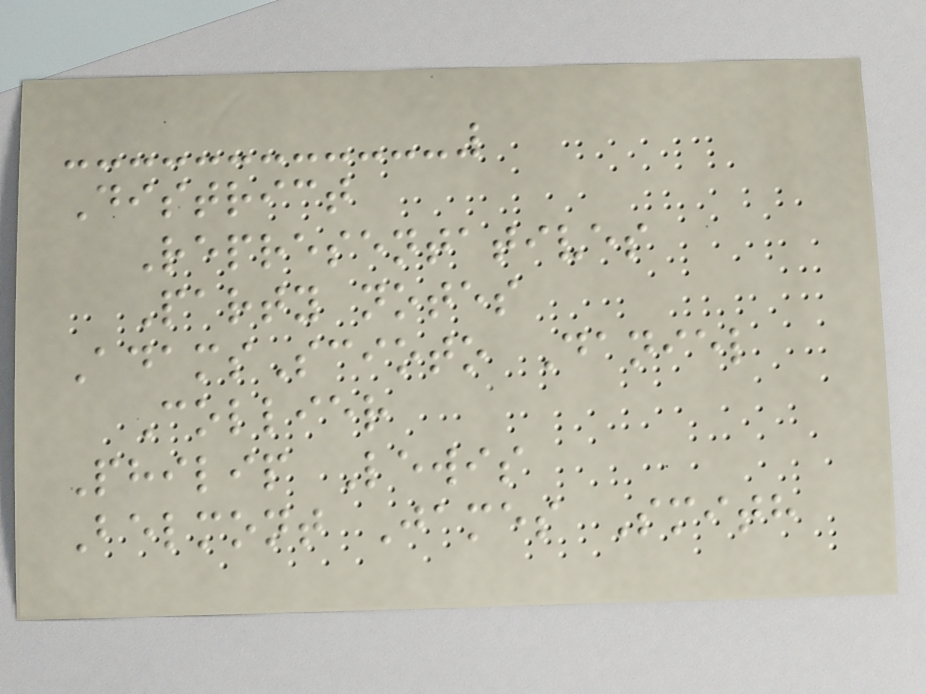District
Representatives
Party notes
AdamsScioto Daniel
Collier
Philip Lewis
Belmont James Smith
